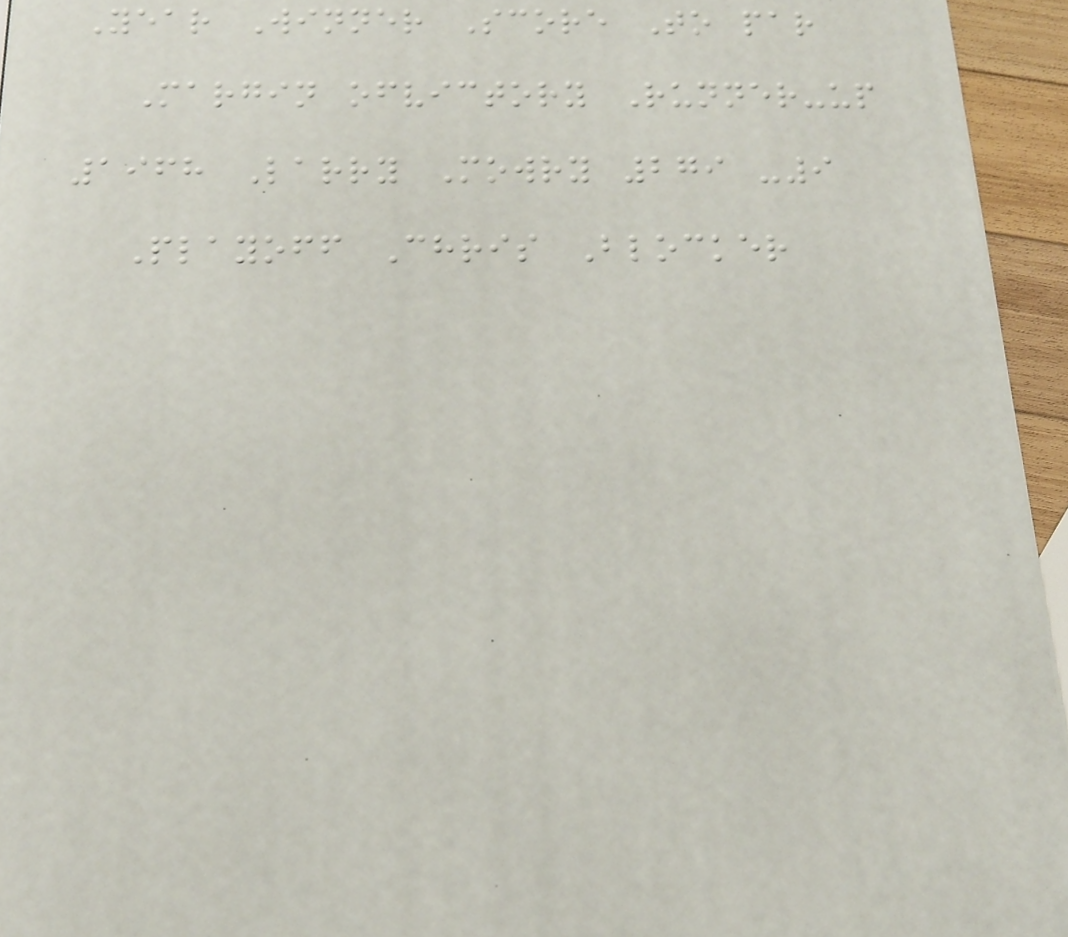Year Winner Score To par
Margin ofvictory Runner-up
1968 Larry Mowry 279 -9
Playoff Chris Blocker
